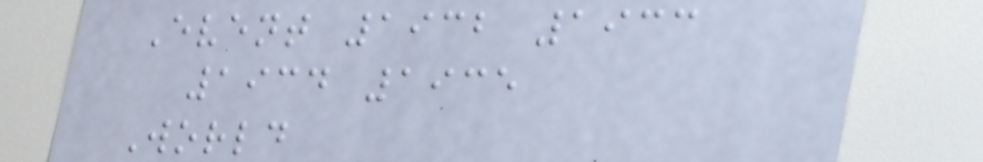Event 1932 1933
1934 1935
World
